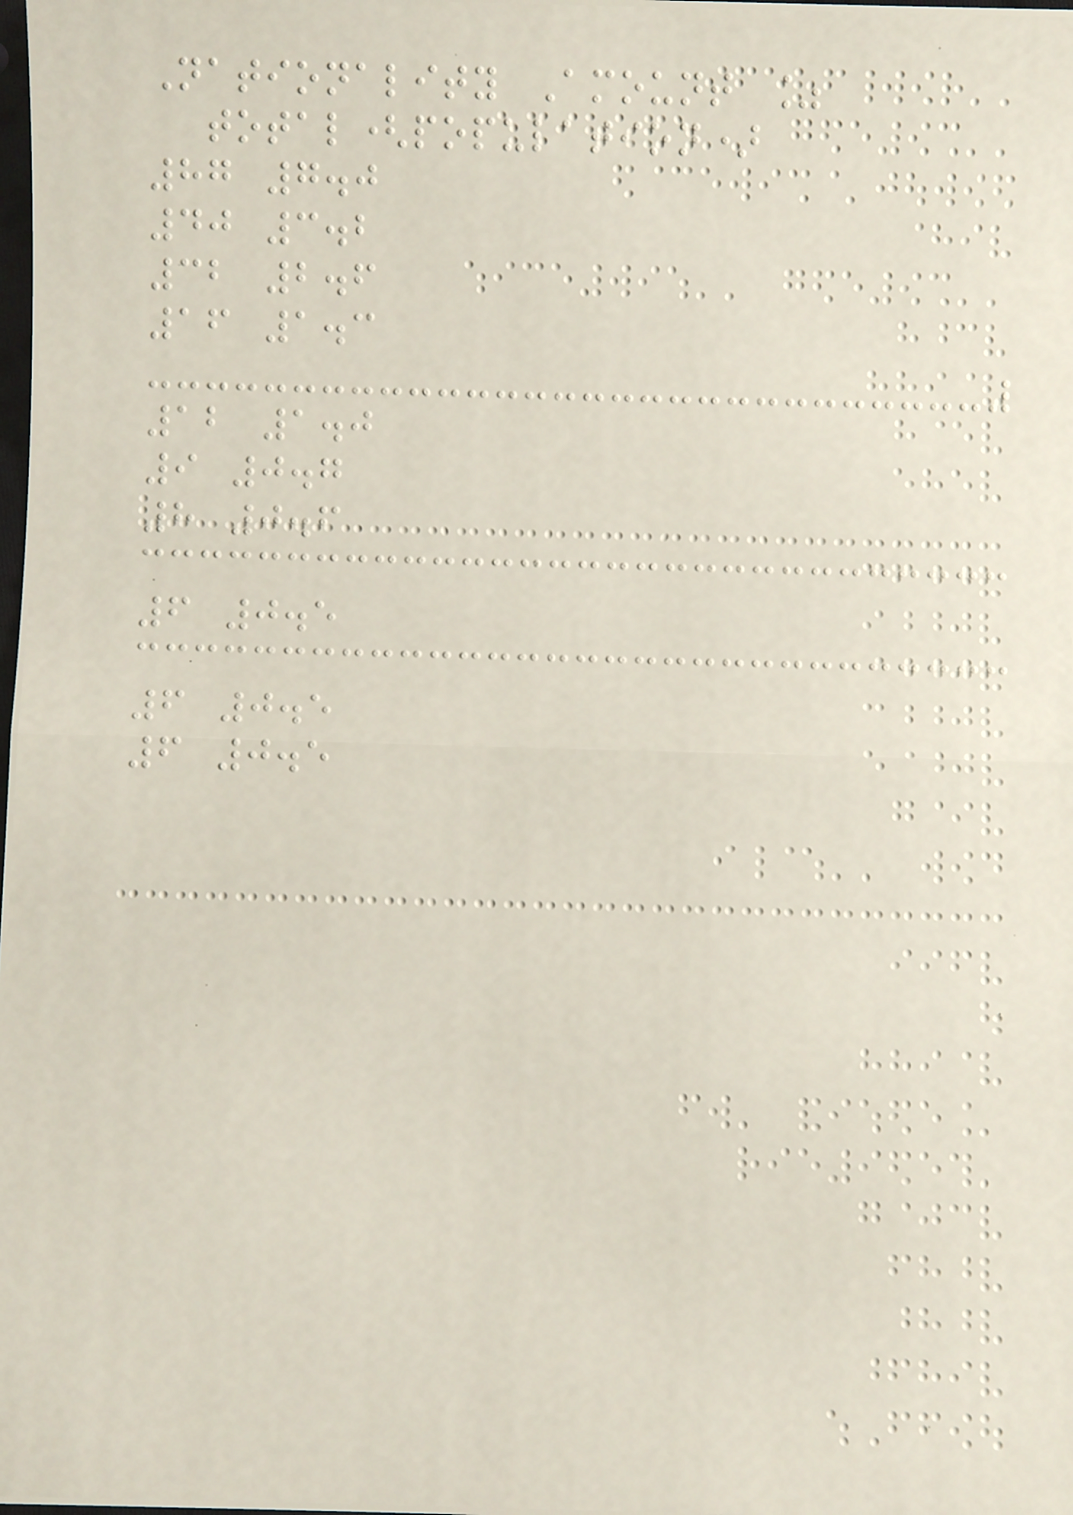Nationality Amount %
total(population)
87 7.0
40 3.2
32 2.6
16 1.3
12 1.0
9 0.7
8 0.6
6 0.5
6 0.5
6 0.5
